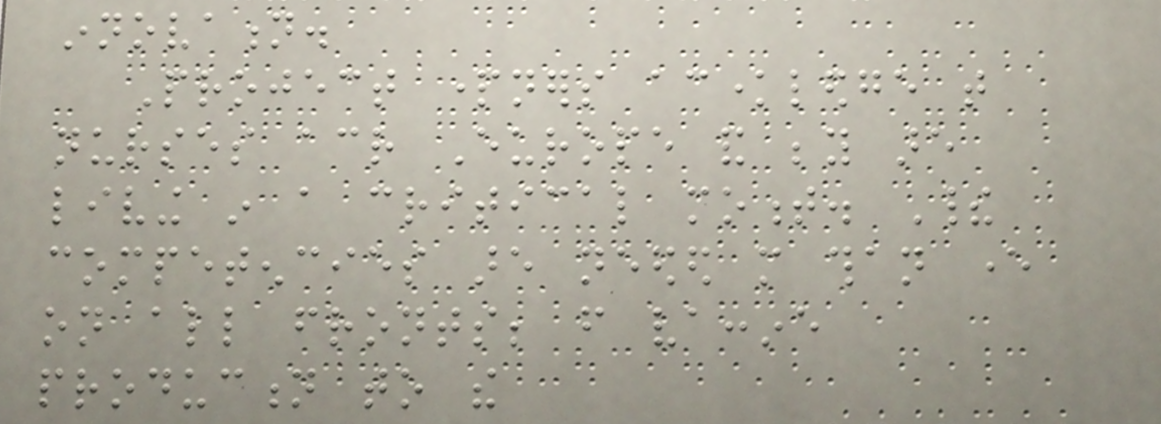innovation.
Project partners acknowledge that
nurses across Europe and beyond are
living in a critical moment. Their
competencies are needed more than ever
on all fronts; from vaccine
production to the
